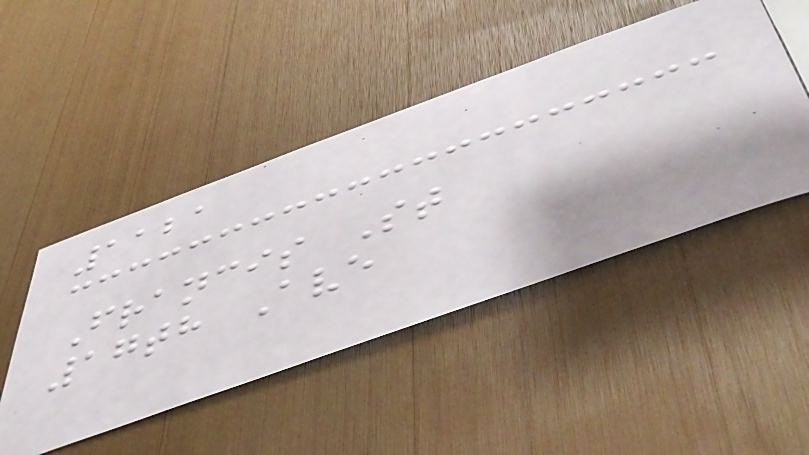1121
Francis St
17th Ave
